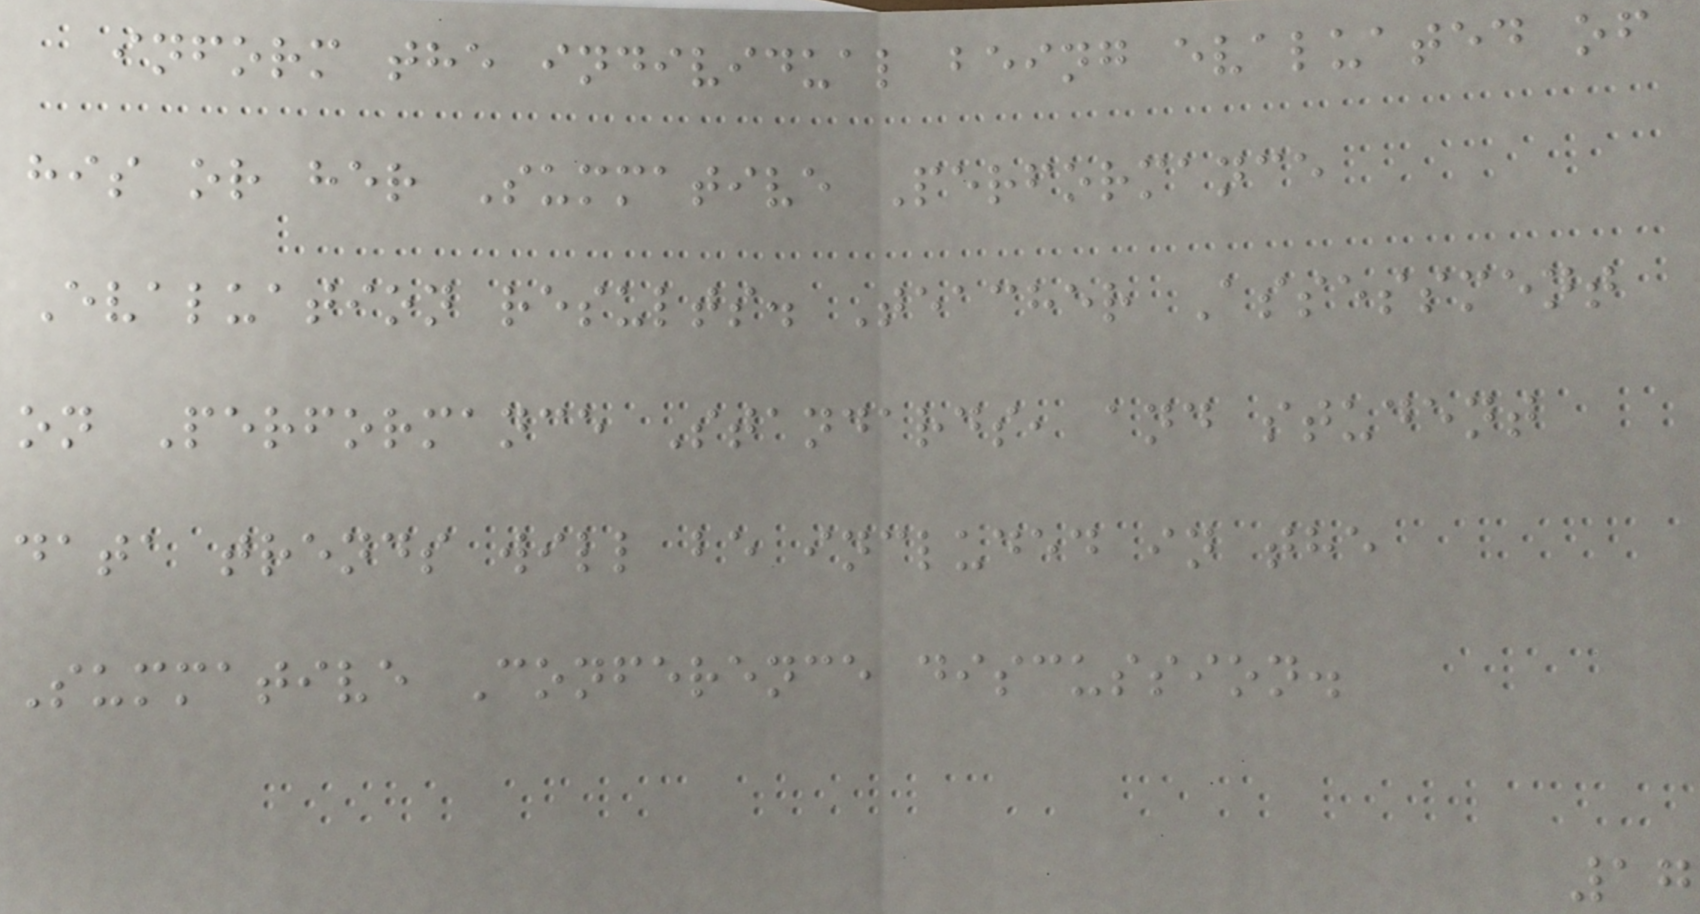inform the individual being evaluated of
his or her Summative Performance
Evaluation results. Teacher Assessment
on Performance Standards, and student
data trends will be included in the
Summative Conference discussion.
17
